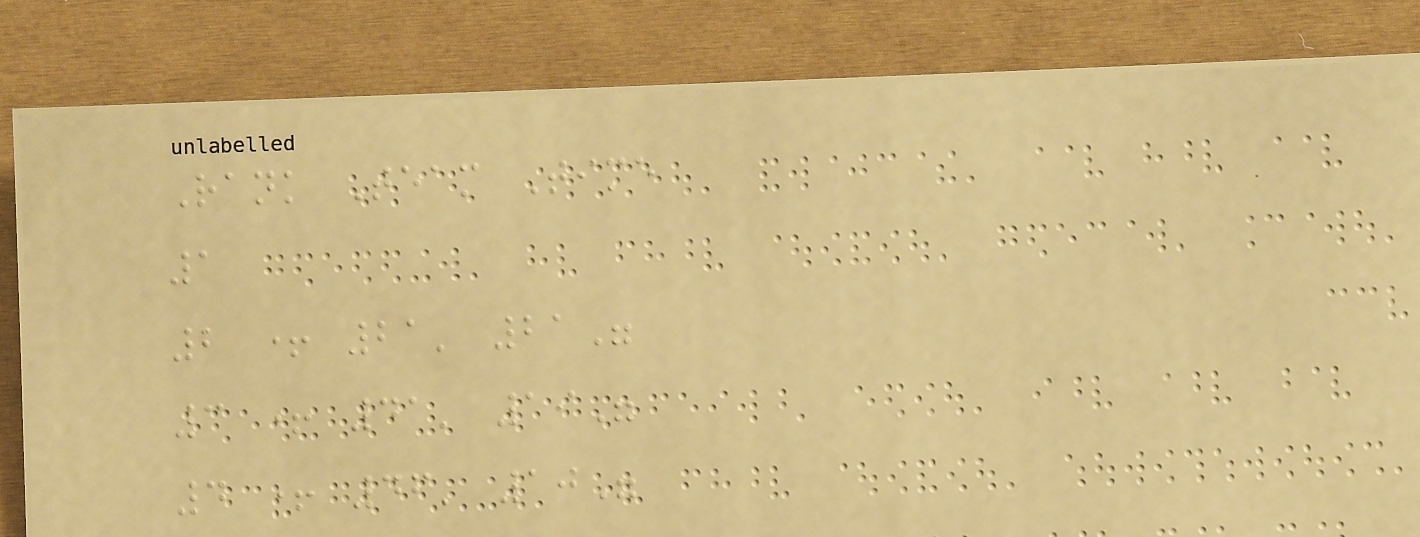Rank Team Time
1
2 + 21' 21"
3 + 41' 19"
4 + 46' 10"
